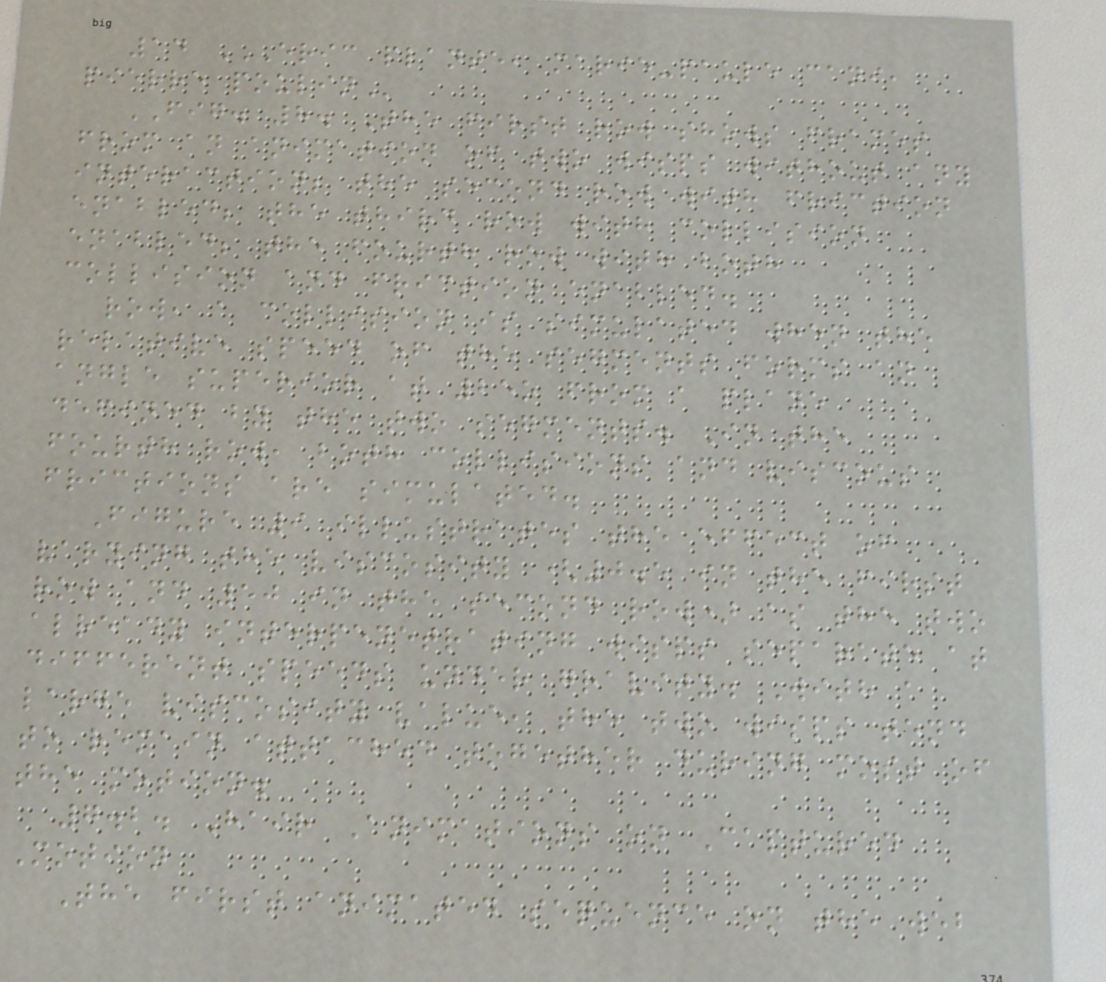14 ERIC PLANTE, MARIE-PAULE CANI,
PIERRE POULIN
FIG. 8. The first row shows frames
from an animation of two wisps without any
interaction; the second row with friction
enabled; the third row with collision
enabled; the fourth row with both
collision and friction enabled.
row, a collision is simulated when the
relative speed of the segments forms an
angle superior at 25o from a plane
defined by the two segments. In the
fourth row, both collisions and viscous
frictions are simulated.
Figure 9 illustrates the effect of
varying the viscosity (0.5 in the first
row and 50 in the second row) as the two
already interpenetrating wisps separate at
different speeds under gravity. With a
large viscosity value, the two wisps tend
to remain attached together during most of
the motion.
7.2. Hair Animations on Captured
Motion
The first animated sequence on the web
